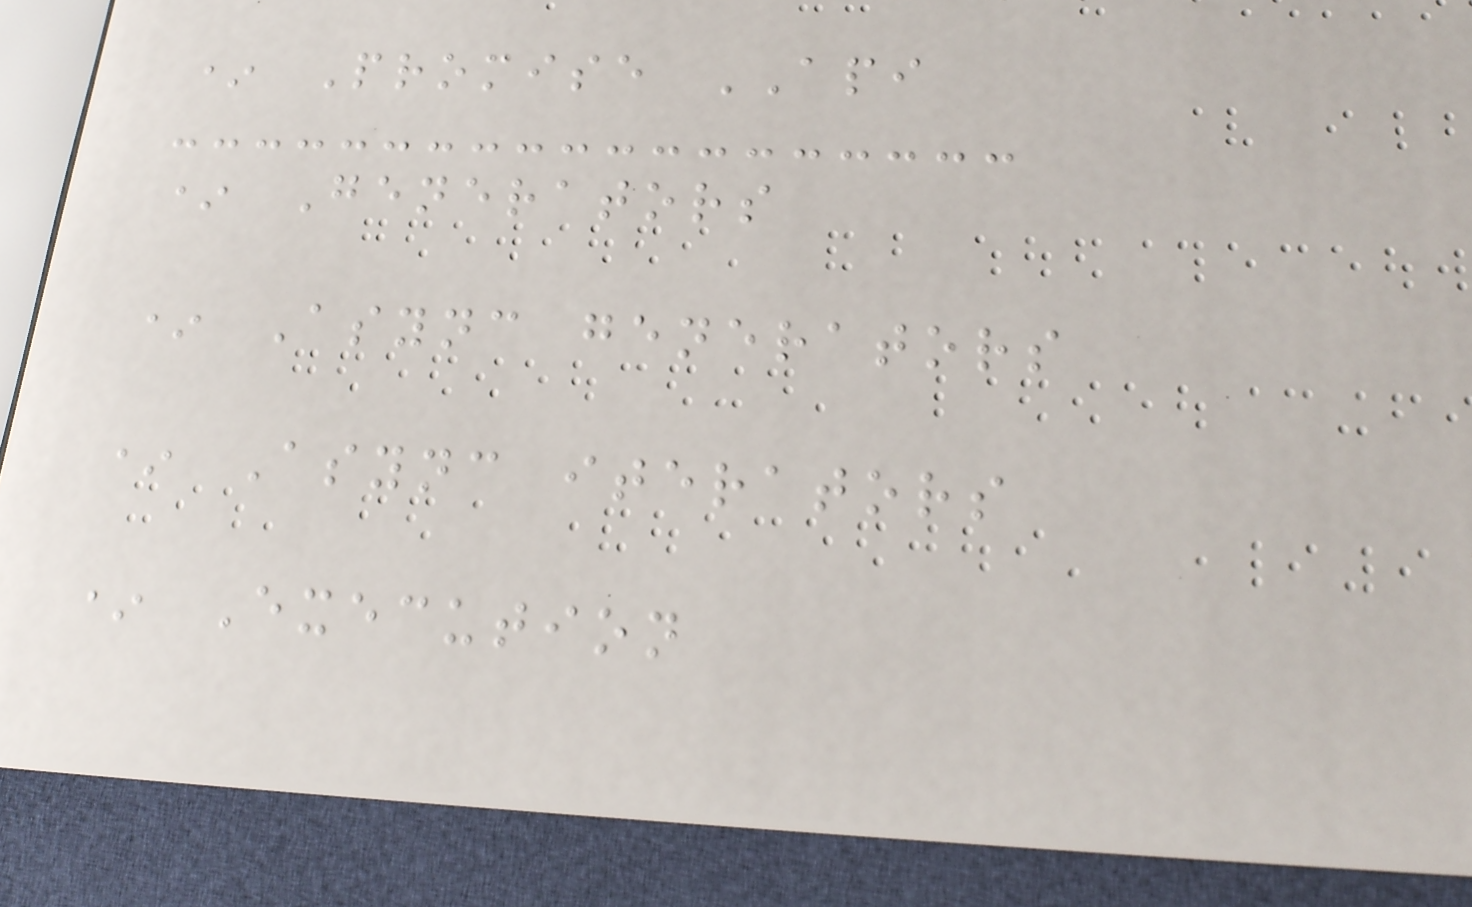* Promise API
* Generators
* Async generators
* Async iterators
* Execution
